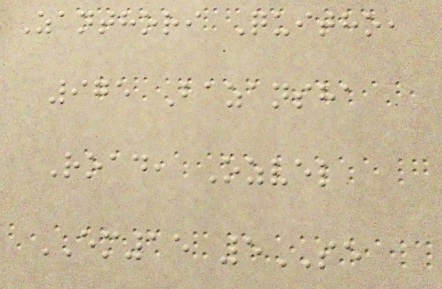Zanthori Quitho,
975 Bazansha
Road, Ozvel
EM15 5SE
